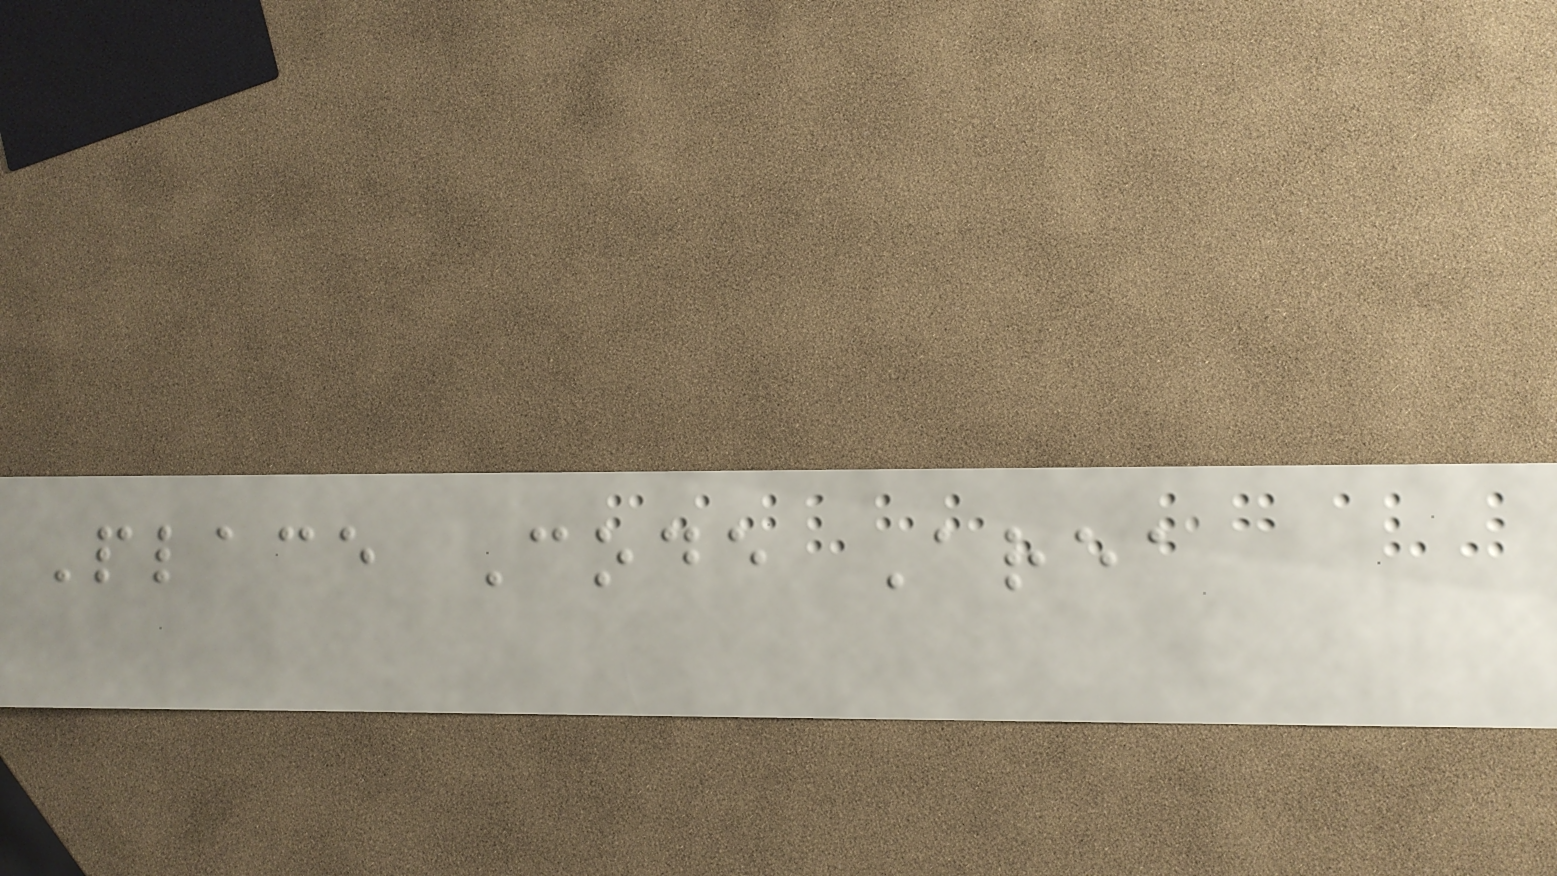Place Code Area
